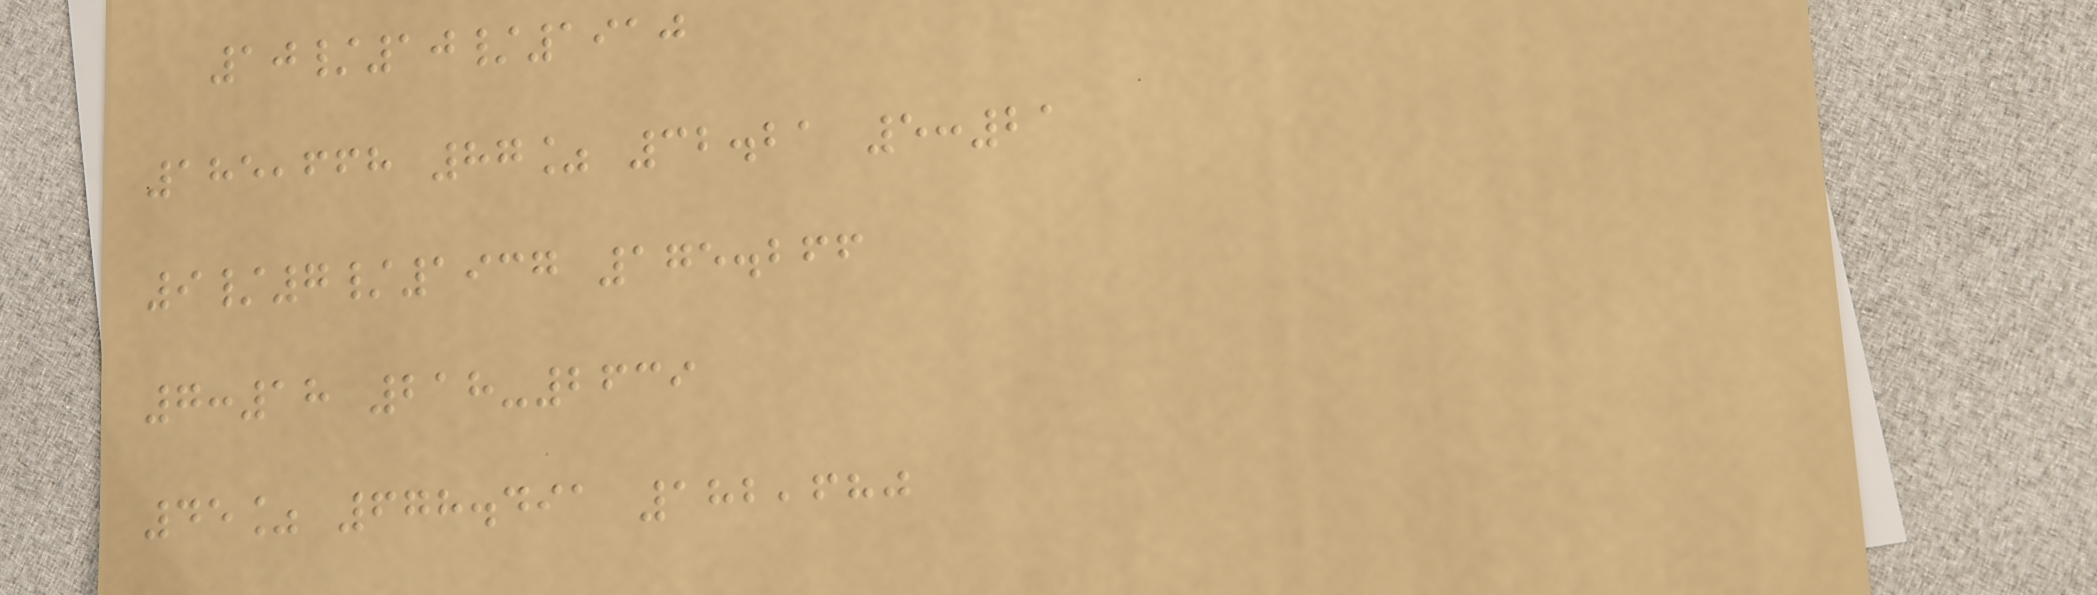10/10/1910
185,668 87% 32.21 5:21
9/7/1937 175.266
7:18 218-2639
45% 678.491 182,680
